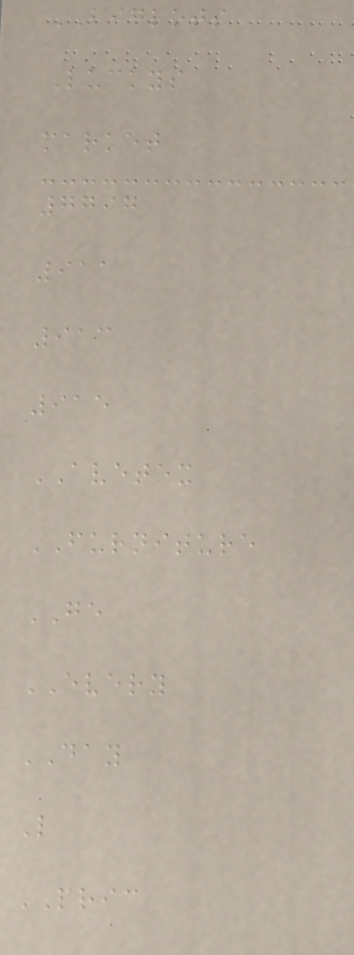BIGLOTS
Luckys
market
7797
911
913
915
AVETEX
FURNITURE
GE
EVERY
DAY
L
PRIC
